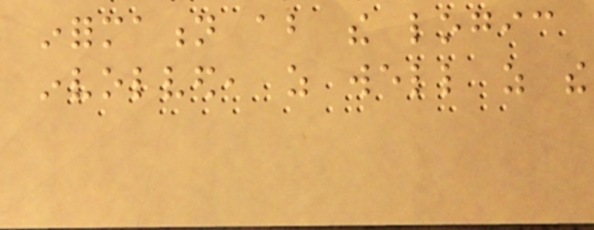information about the logic
involved, as well as the
